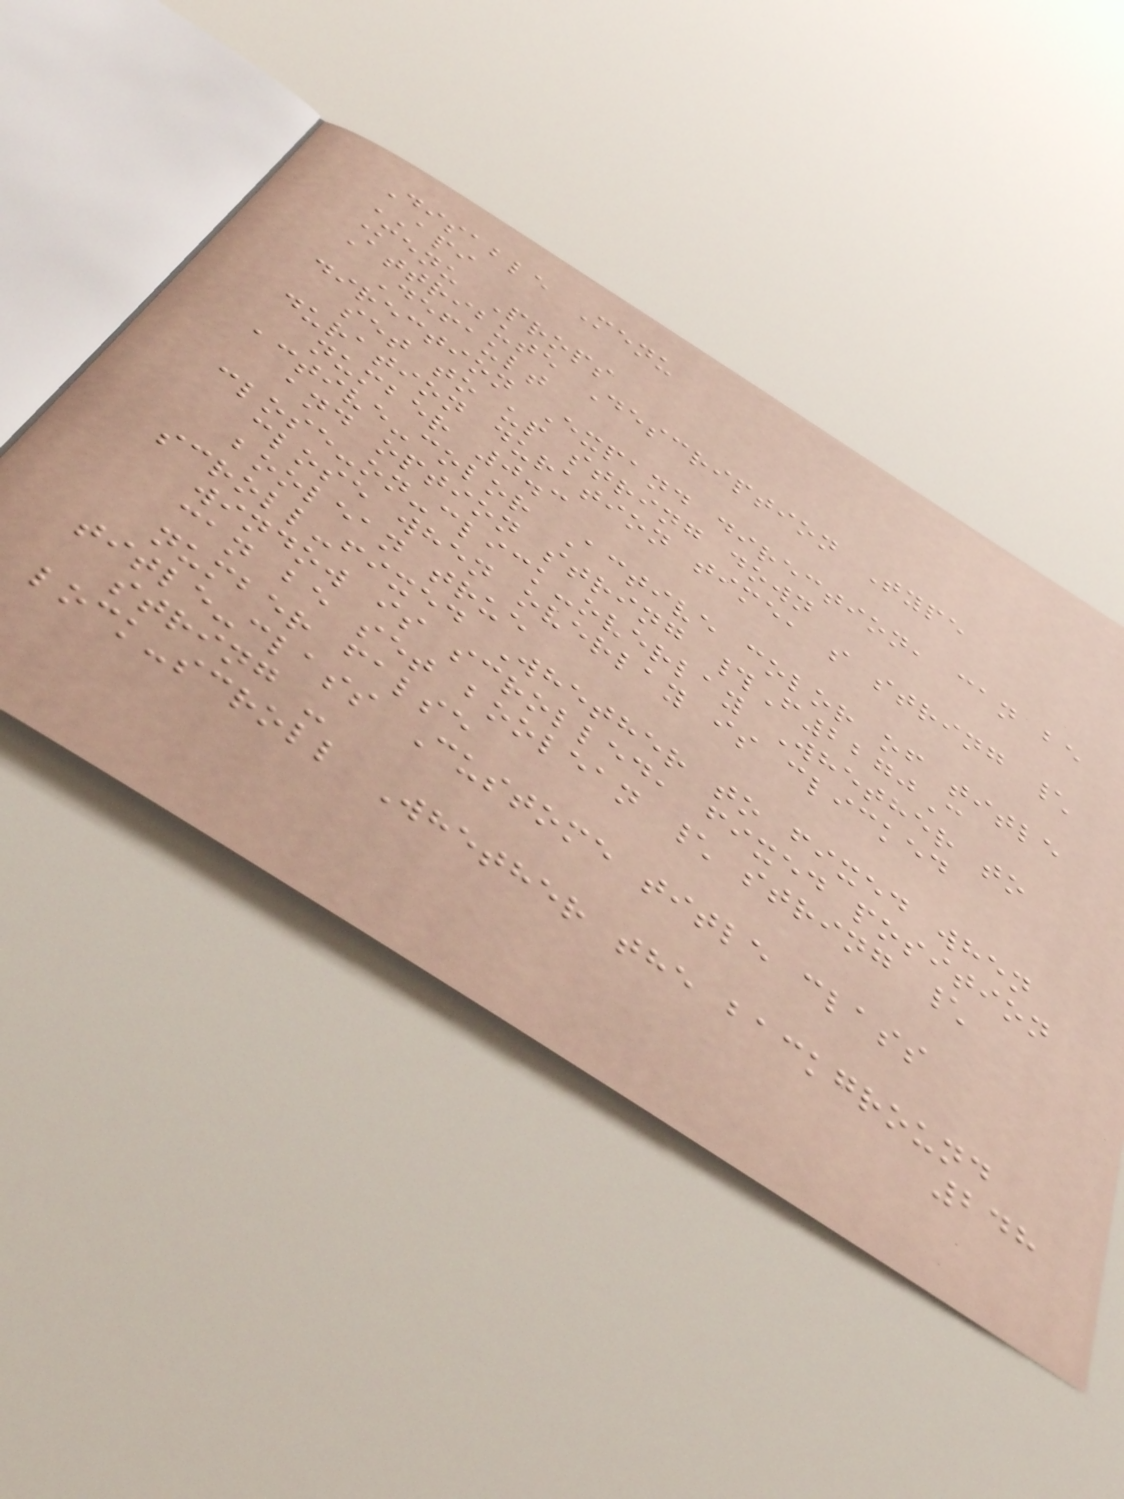Disable Menu
API
Menu Props
Attribute Description Type
Default
direction Expand direction, can be
set to up string down
duration duration time, s string \
number 0.3
active-color Active color of title
and option string #F2270C
close-on-click-overlay Whether to
close when overlay is clicked
boolean true
scroll-fixed Whether to fixed when
window is scrolled, fixed position
can be set boolean \ string \
number false
title-class Custome title class
string -
lock-scroll Whether the background
248
